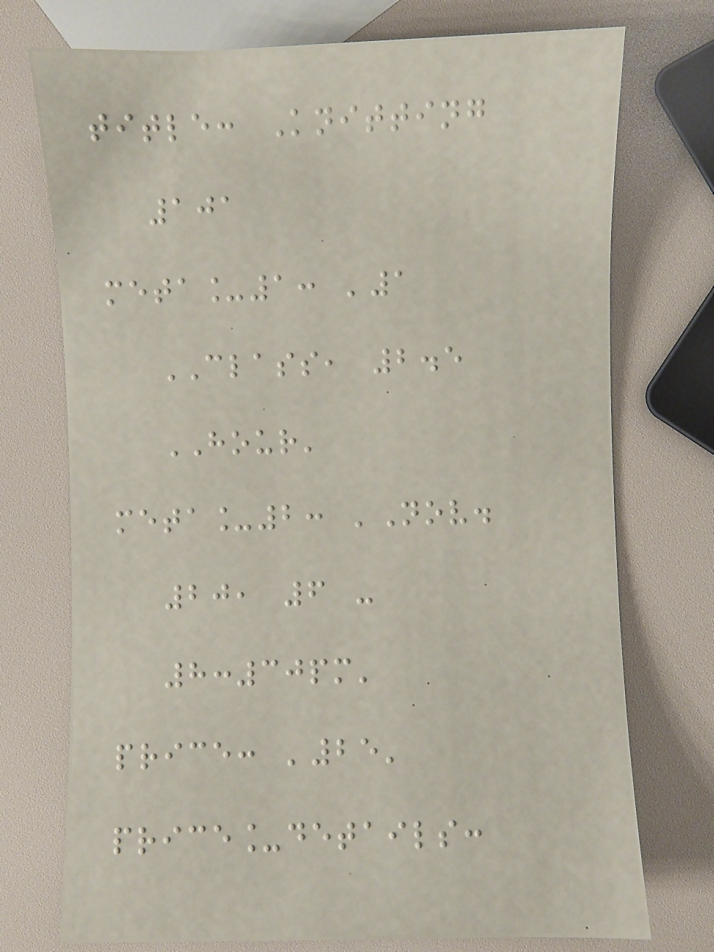title: Knitting
101
meta_1: '1
CLASS, 2.5
HOUR'
meta_2: 'Nov.
20, 6 -
8:30pm'
price: '25'
price_details:
